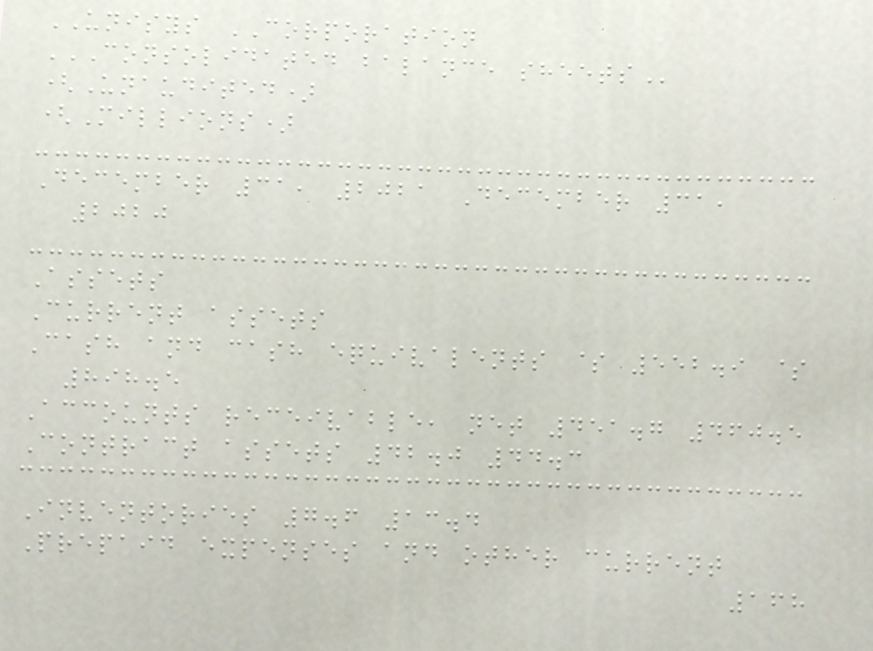UNISYS CORPORATION
CONSOLIDATED BALANCE SHEETS
(Unaudited)
(Millions)
December 31, 2021 December 31,
2020
Assets
Current assets
Cash and cash equivalents $ 552.9 $
898.5
Accounts receivable, net 451.7 460.5
Contract assets 42.0 44.3
Inventories 7.6 13.4
Prepaid expenses and other current
168
